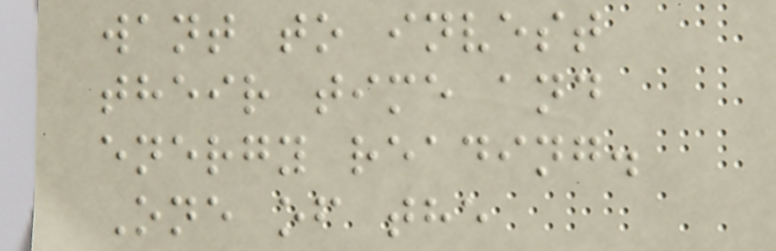want to invest
their time and
energy reading.
One of the
